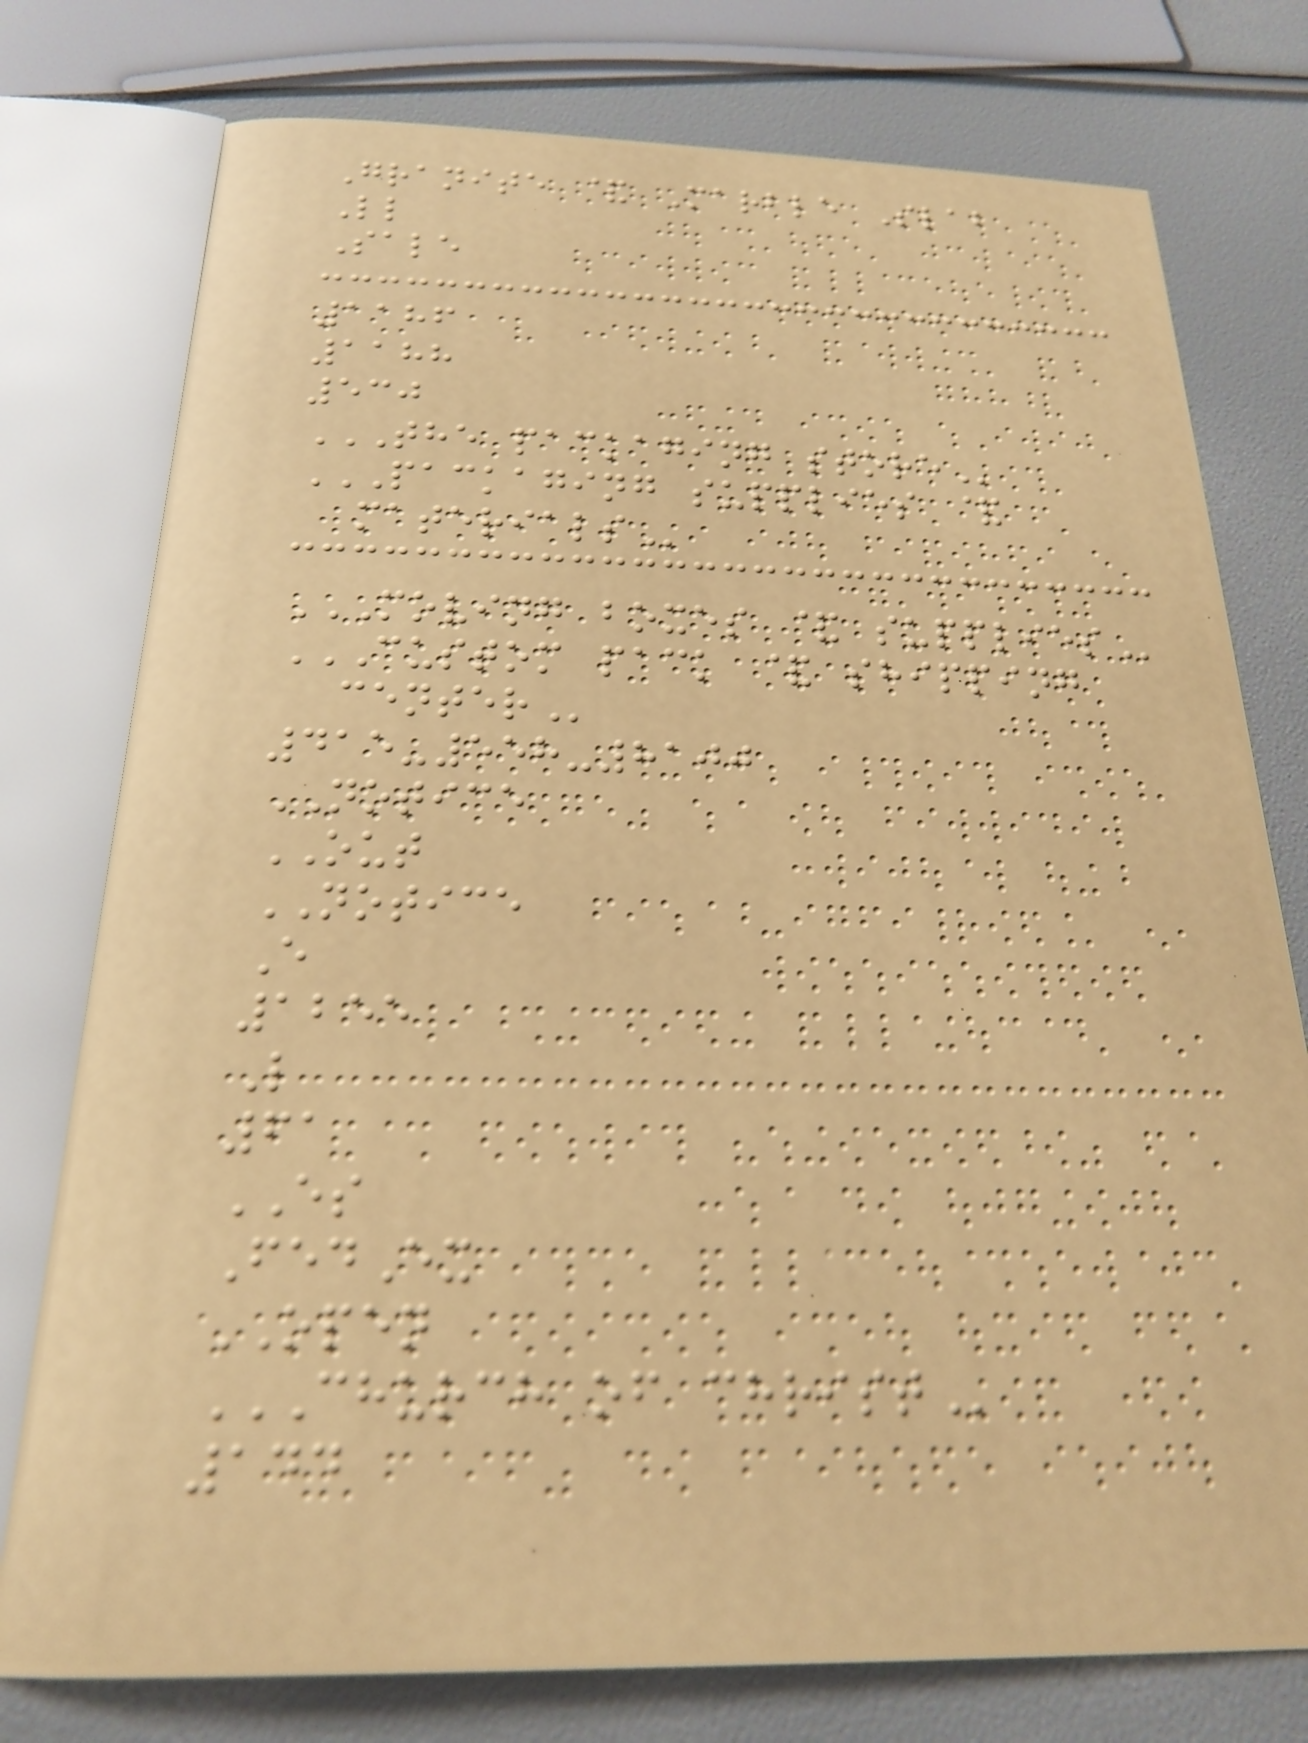Granite & Marble Slab
Ll
Sale
1186
1188
530
THE PACKAGING STORE
PACKAGING SUPPLIES &
MATERIALS
MOVING BOXES & SUPPLIES
CUSTOM PACK & SHIPPING
CENTER
415-558-8100
NOTICE
OUT
NOTICE
E
1255
L
61
ES
FedEx
OPEN
CHURCH OF CHRIST
144
